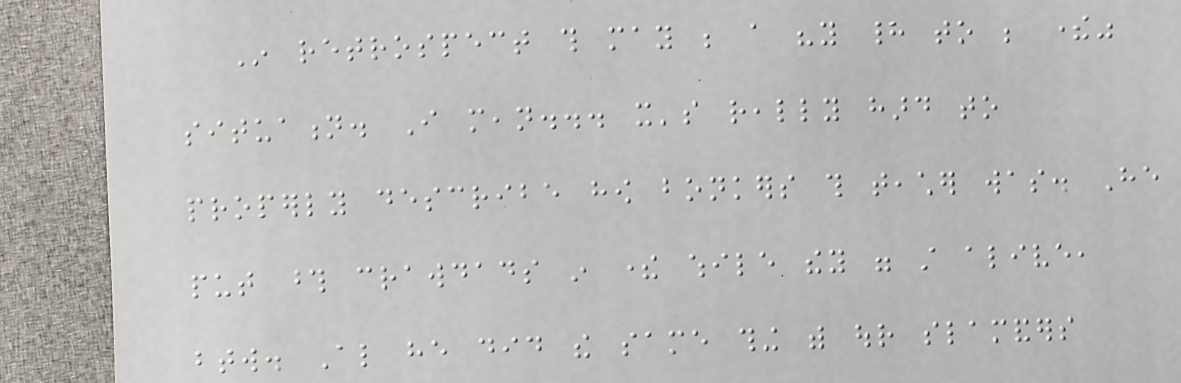In retrospect this may be a "you had to be there"
situation. I mean... it's really hard to
properly describe how bonkers this teacher was. He
put those crawdads in there while they were still alive,
btw. Also he did the same thing with our slamanders
